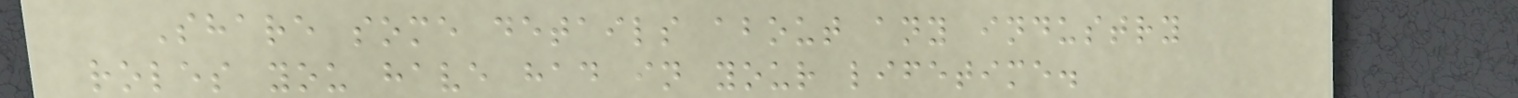Share some details about any industry
roles you have had in your lifetime.
